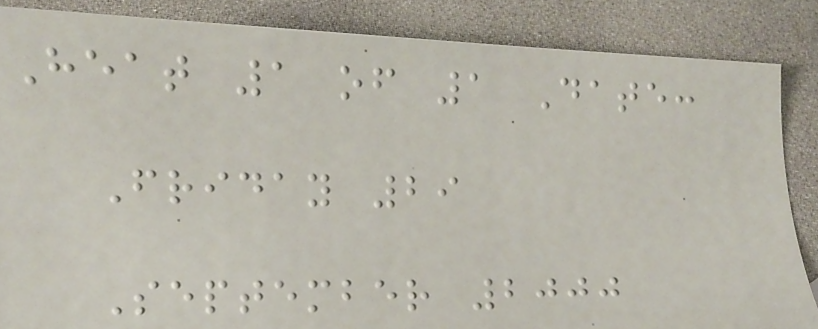Heat 1 of 1 Date:
Friday 29
September 2000
